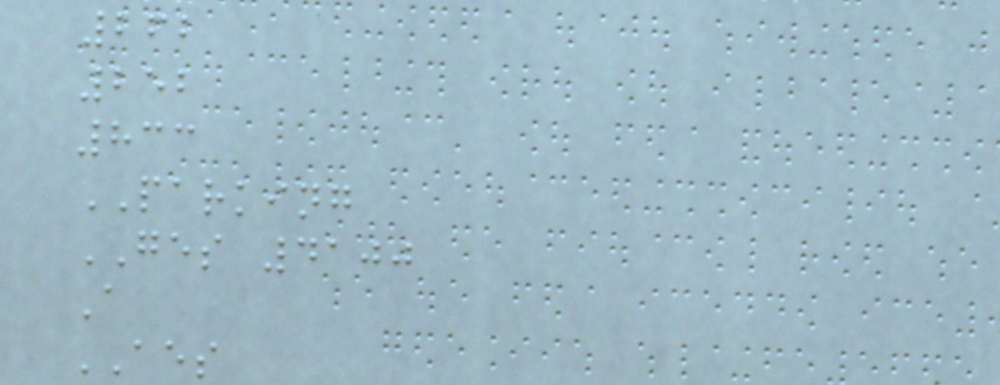262
252
833
PARKING
GES 4100
A
AES
